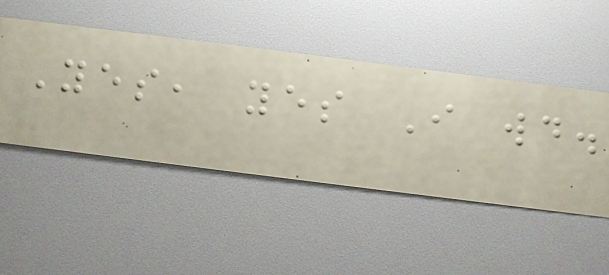Yes, yes I would.
